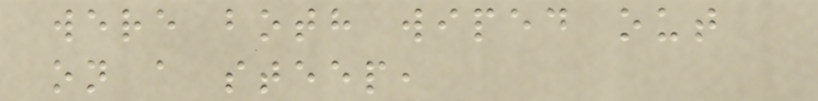were both wiped out
on a steep,
